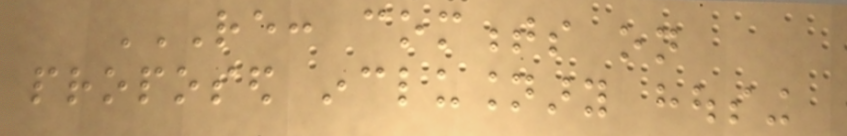RE: COMMENTS ON
PROPOSED INCLUSIONARY HOUSING
